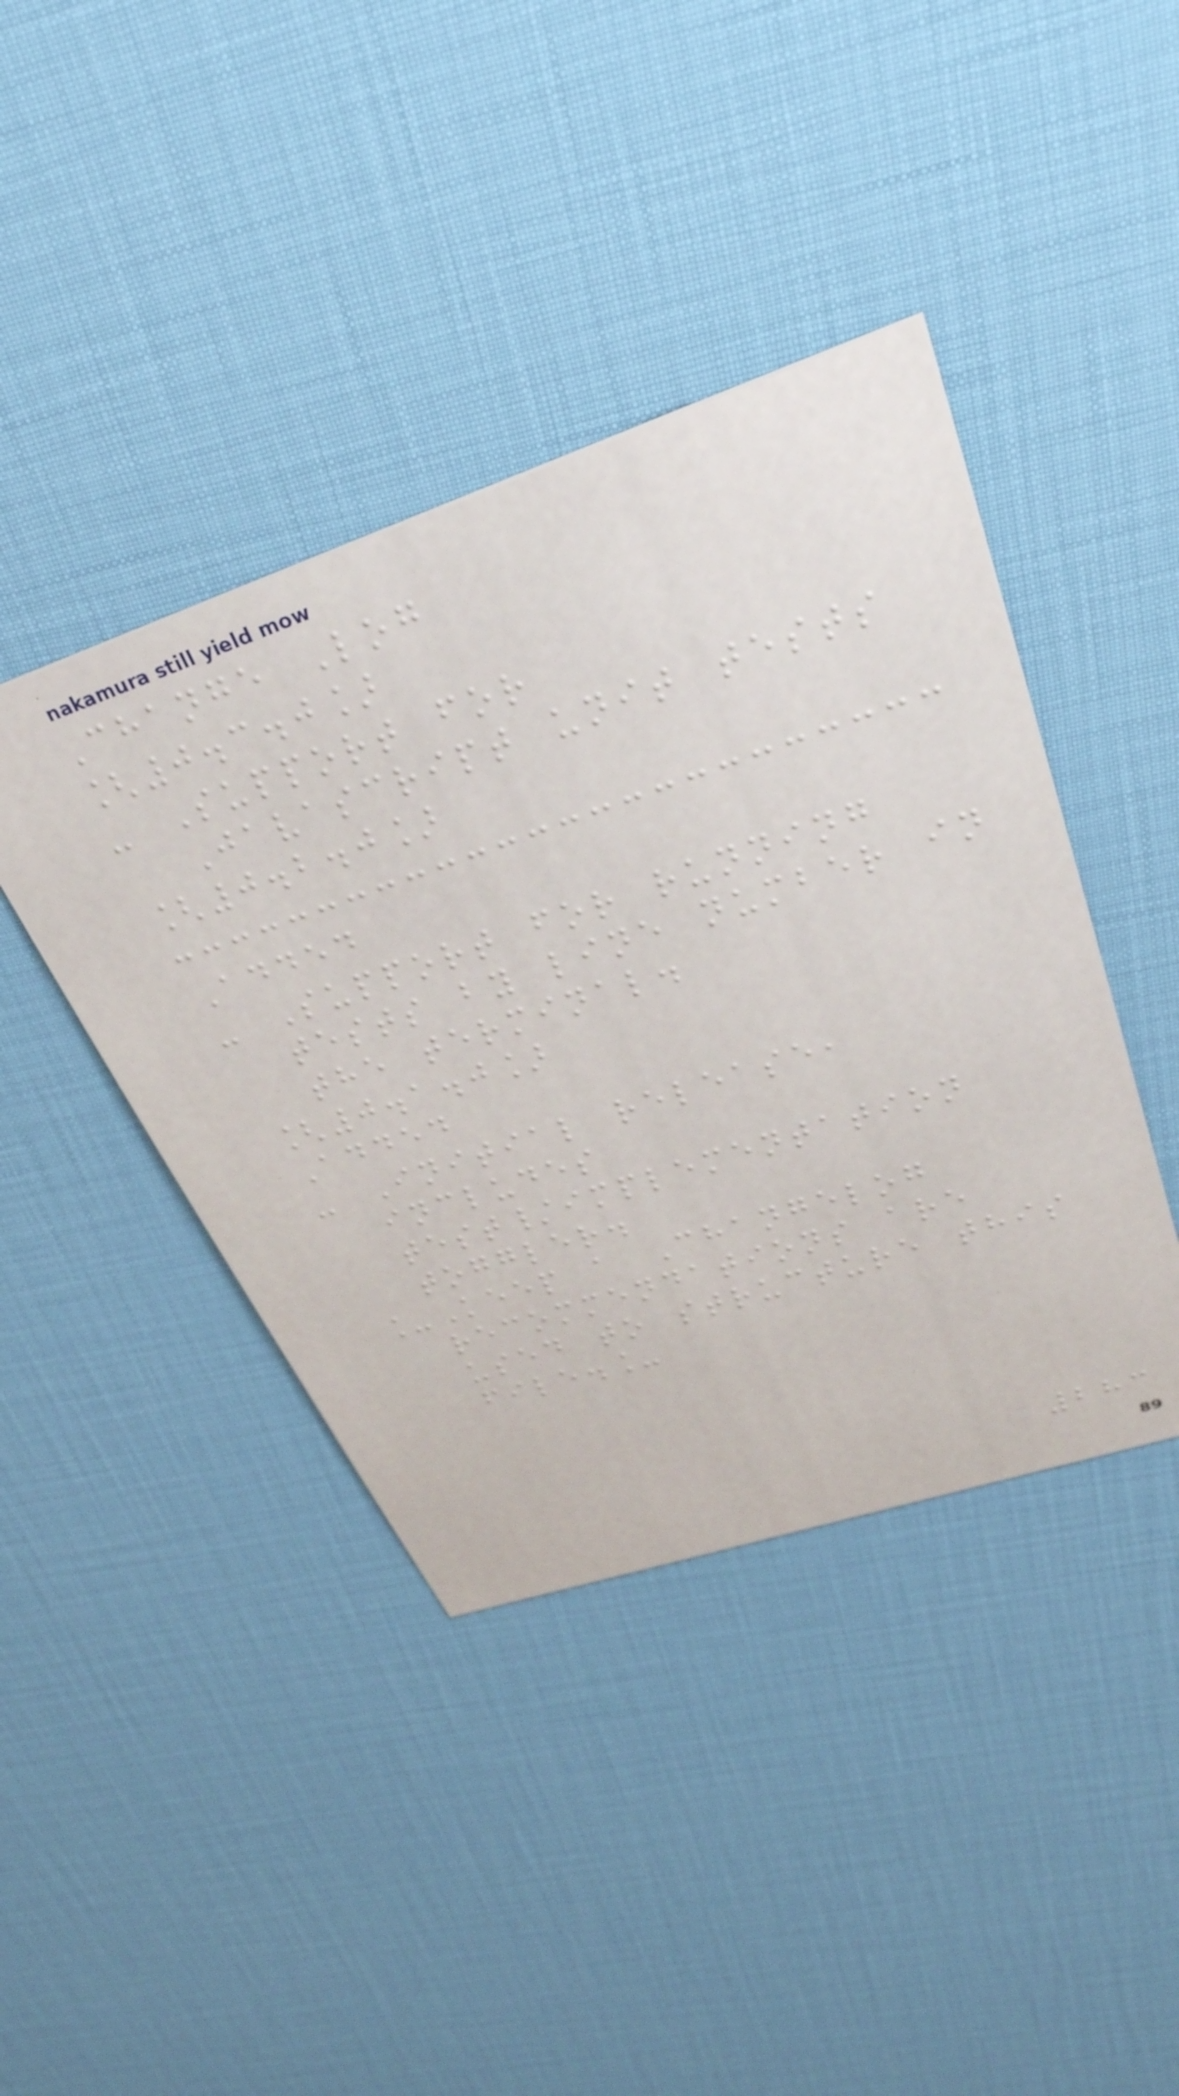Change Log
[0.3.0]
- Support for
Javascript unit tests
[0.2.0]
Added
- Support for running
tests by line number in
the terminal.
[0.1.0]
Added
- Initial release,
includes
test/implementation
toggler.
_Keep a Changelog
recommendations are
used to structure this
file._
283
